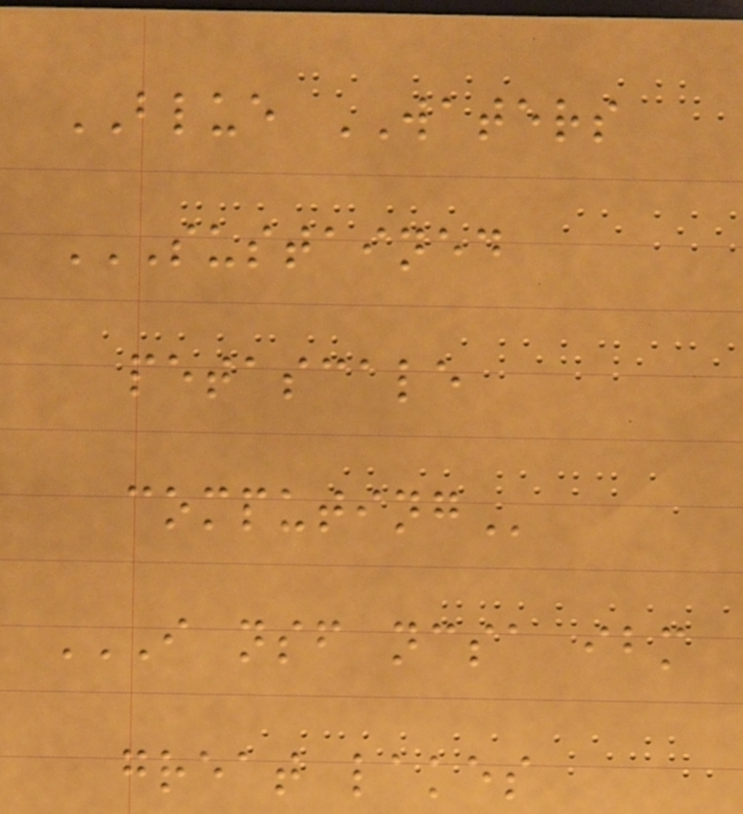BLUE WATERS
SUSTAINED
PETASCALE
COMPUTING
I NSF NCSA IBM
GREAT LAKES
